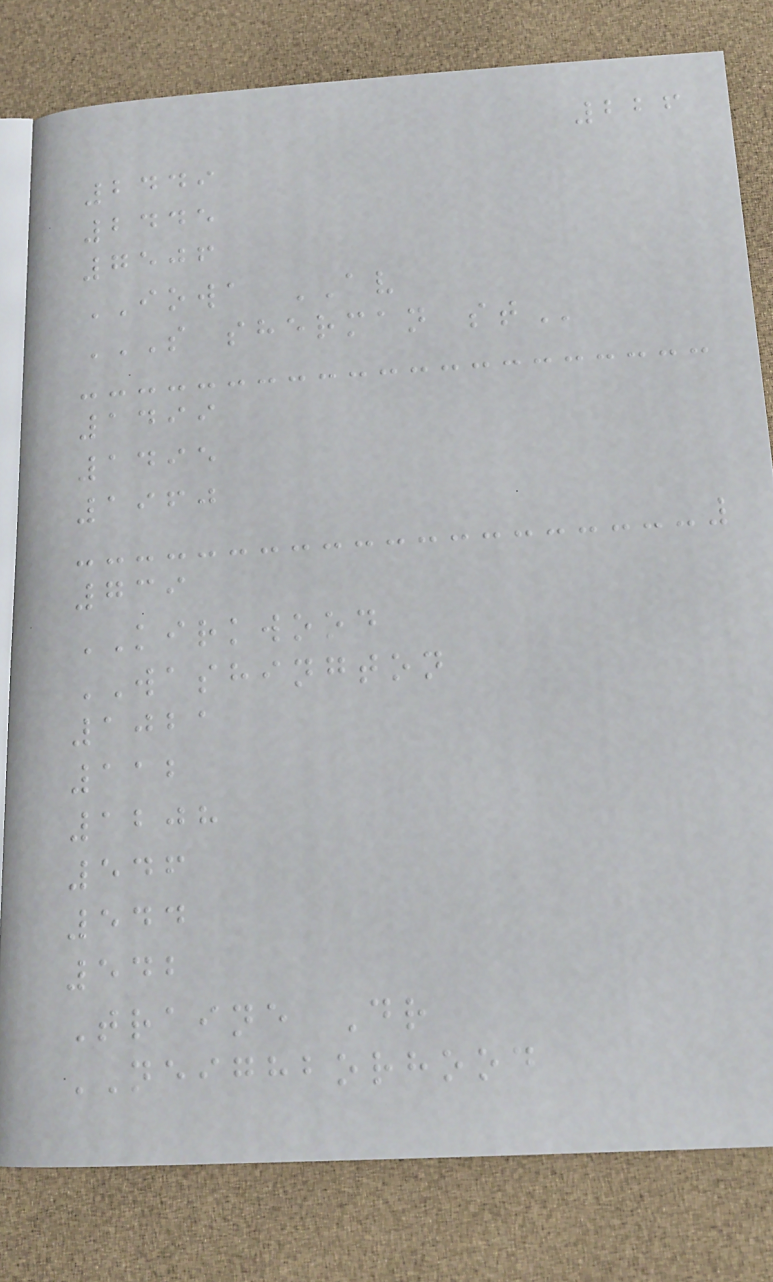226
2449
2445
7506
IOWA AV
S SHERMAN ST
1499
1495
1960
739
KIRKWOOD
WASHINGTON
1021
112
1208
546
544
542
Traine Dr
NEIGHBORHOOD
